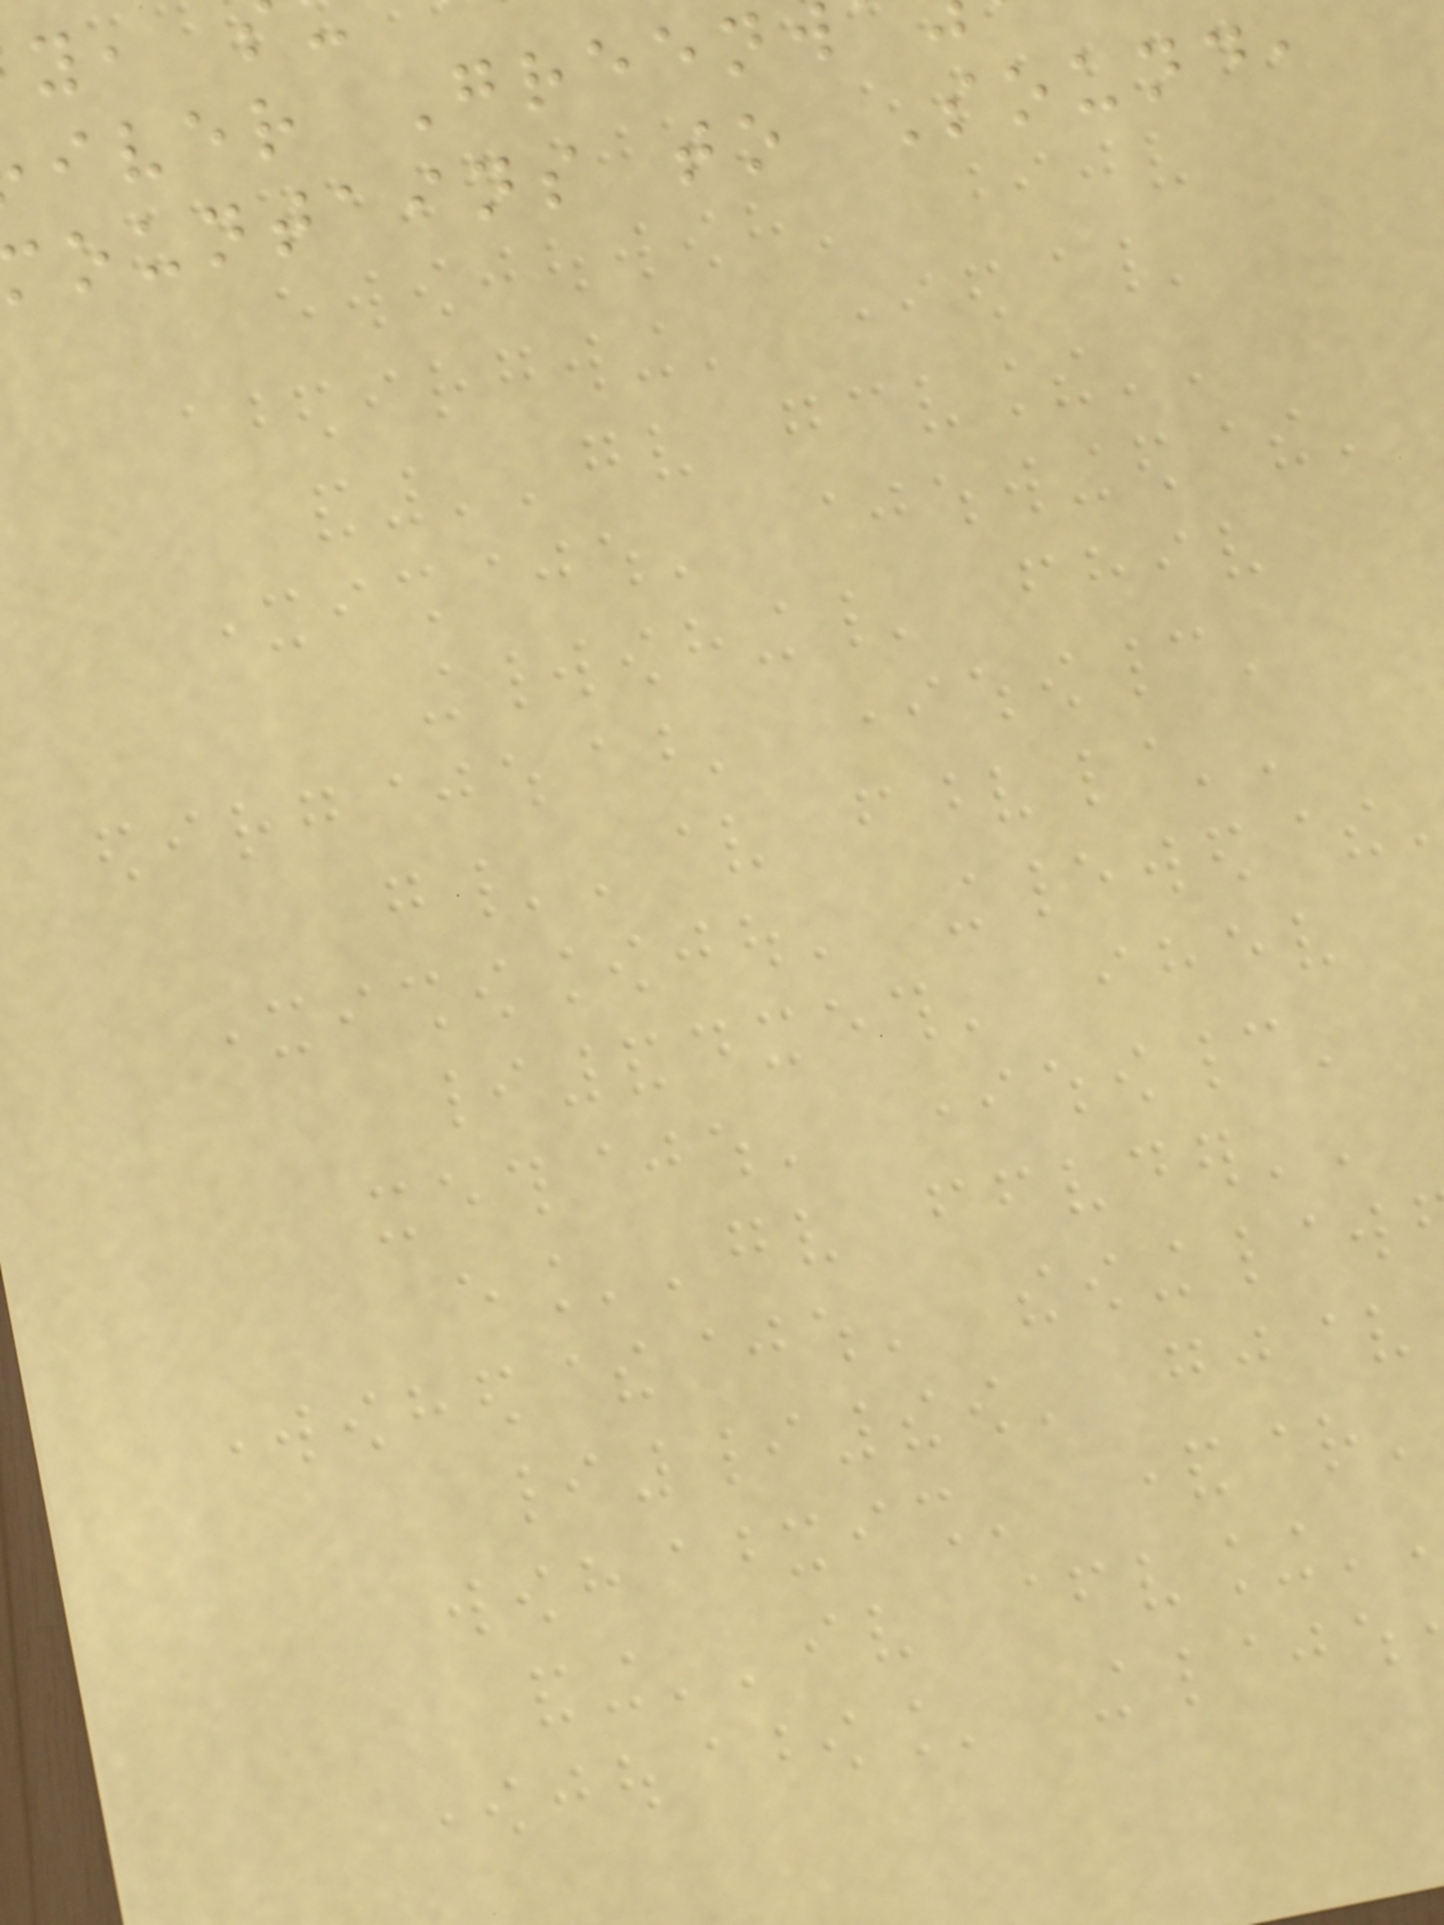iver Green
ountains to Sound,
